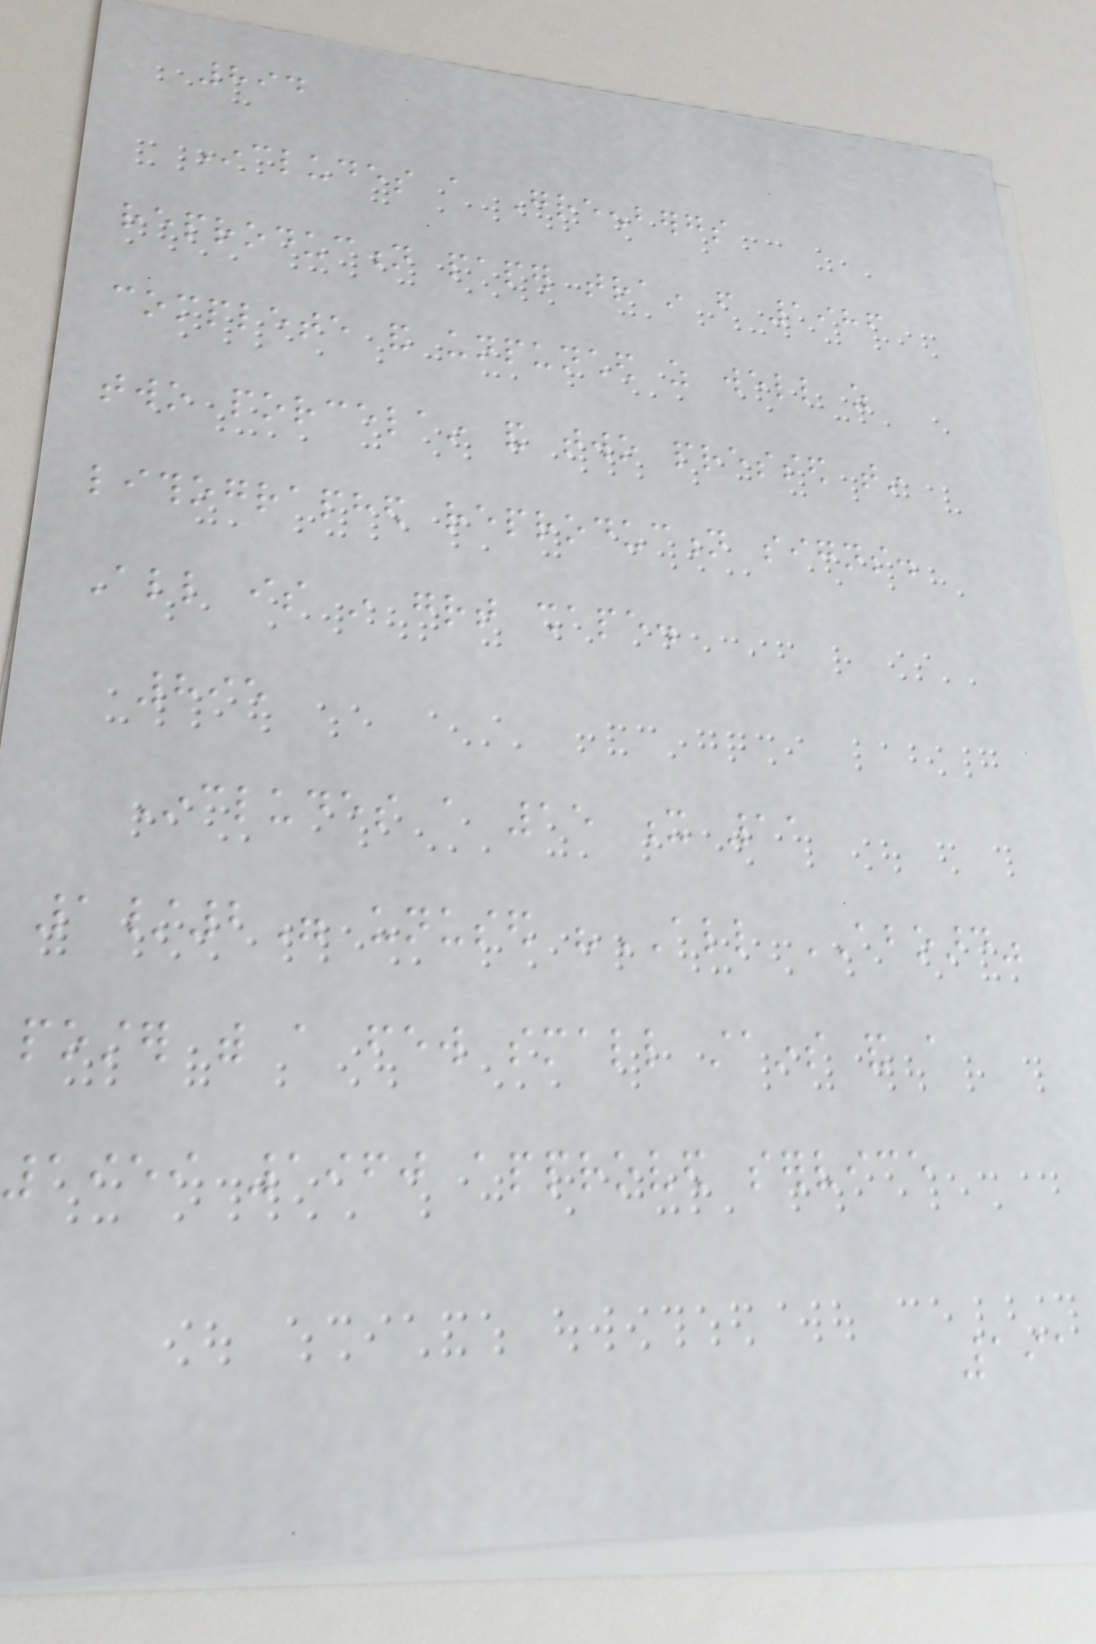894
Includes a Greenbergs
reproduction paper train from 1986
complete and unpunched as well as
two porcelain and two pressed tin
lithographed reproduction signs.
All is in great shape.
895
Includes a 15 x 11
1/2" unused "ALL ABOARD"
poster with a few small stains and a
1959 1960 approved service
191
